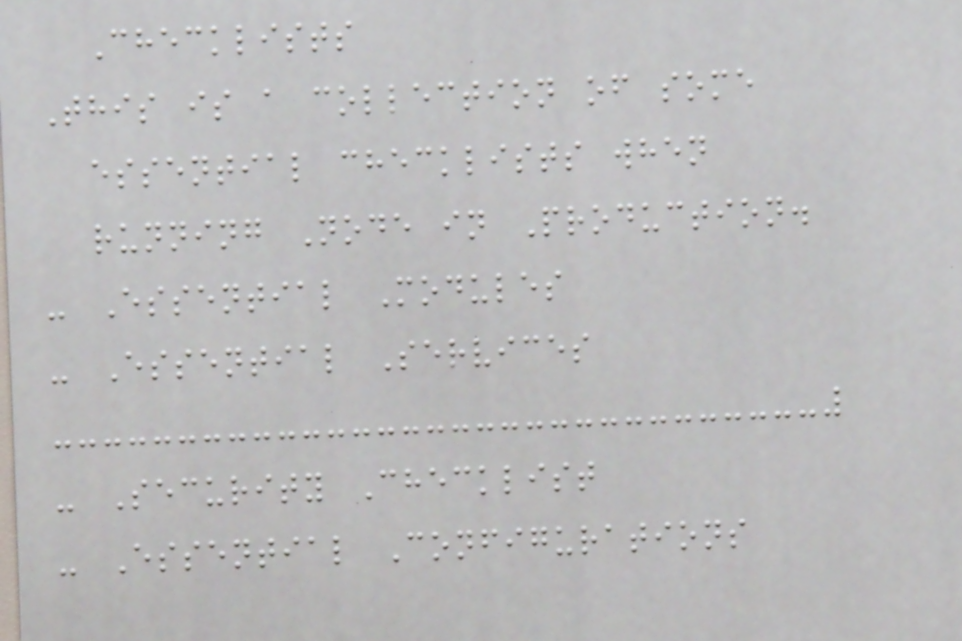Checklists
This is a collection of some
essential checklists when
running Node in Production.
- Essential Modules
- Essential Services
- Security Checklist
- Essential Configurations
